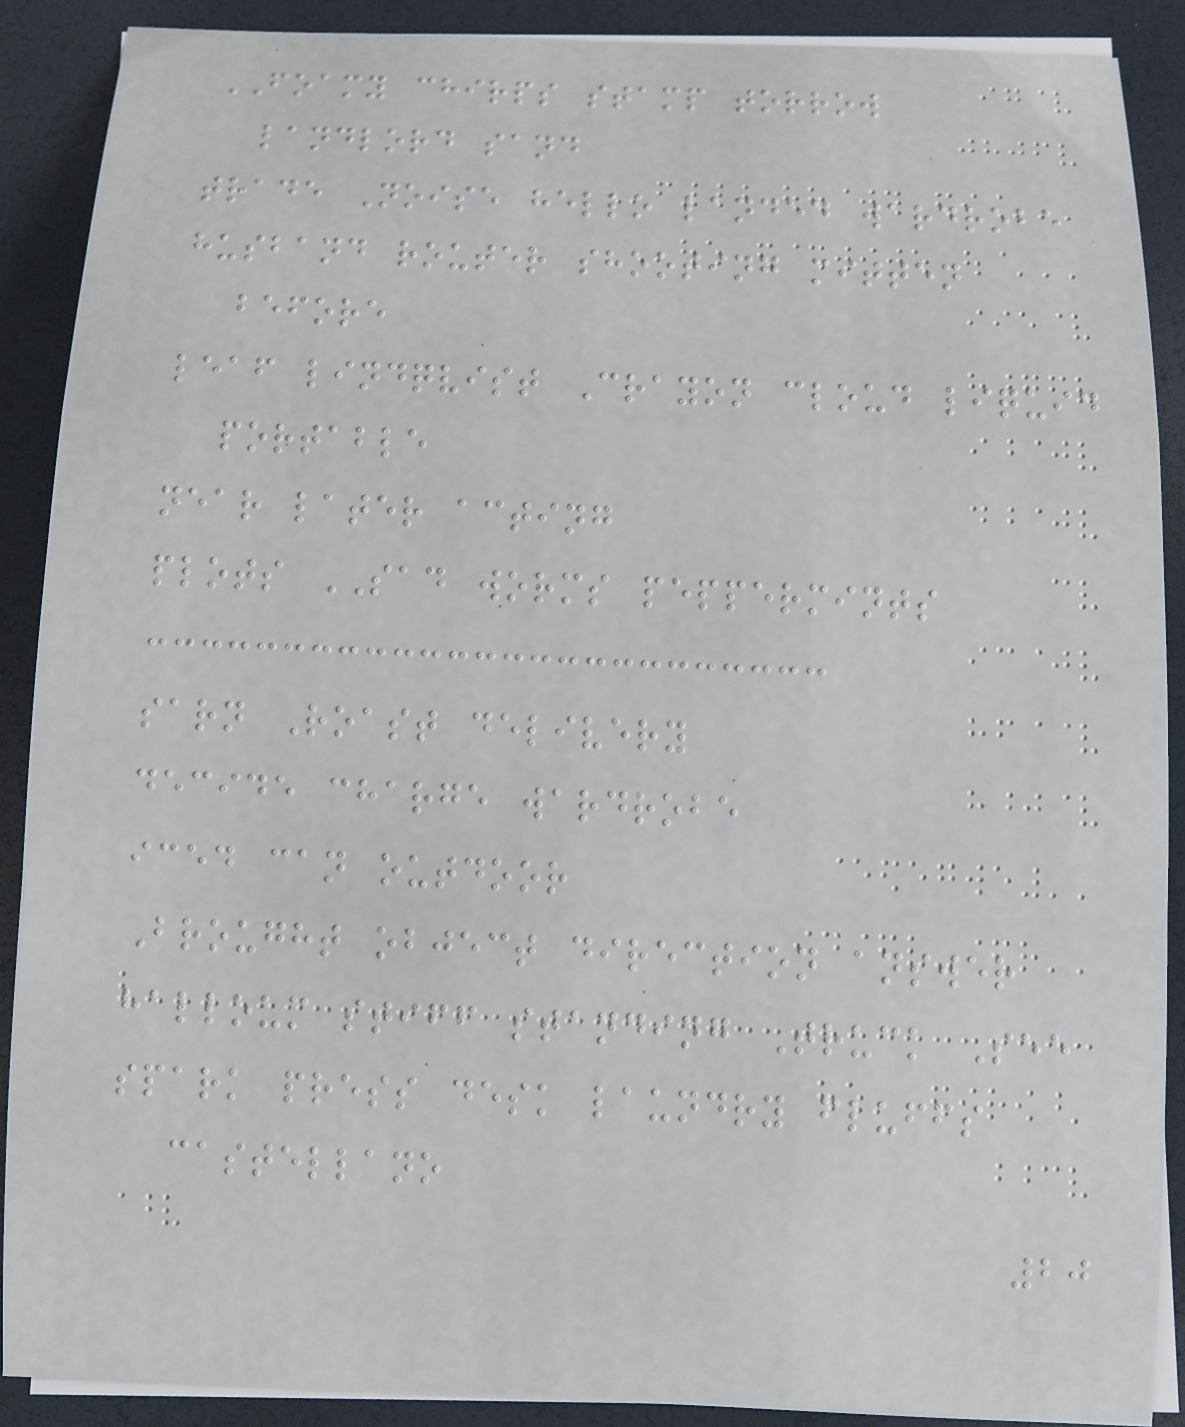FOAMY chirps stamp torrow
landlord sand
trade Noise hello landed wardrobe
husband router shooting mitten
before
leaf lindqvist Crayon cloud liquid
portable
near later acting
plots SAD worms peppermints
sarn Roast delivery
decide charge wardrobe
iced can outdoor
Brought object direction answer
halloum stiff standing Truck See
spark press desk laundry fluffs
castellano
20
